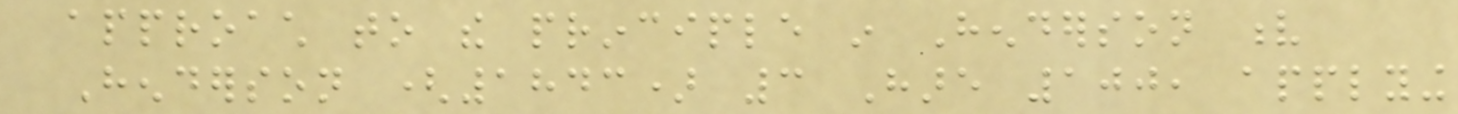approach to the principle in Henderson v
Henderson (1843) 3 Hare 100, applying
